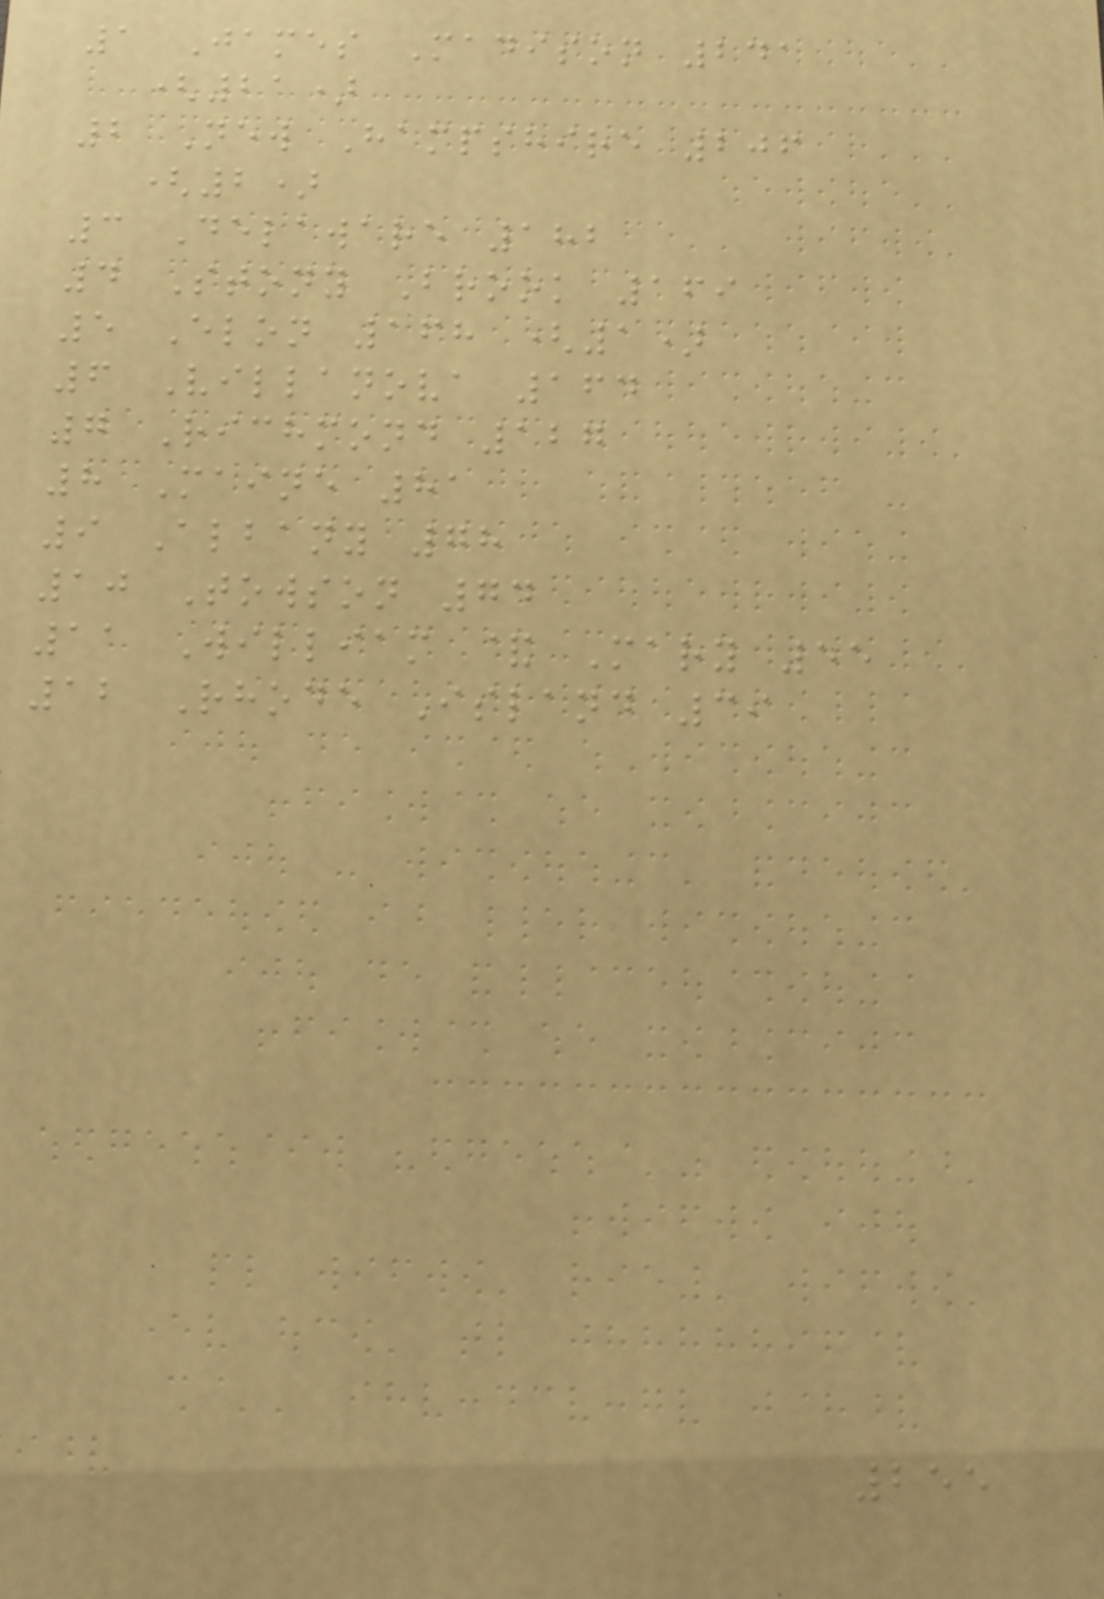1 James Madison 241
(21)
2 New Hampshire 206
(2)
3 Delaware 182
4 Stony Brook 169
5 Elon 168 (1)
6 Villanova 164
7 Richmond 127
8 Maine 81
9 Albany 78
10 Towson 74
11 William & Mary 55
12 Rhode Island 39
255
